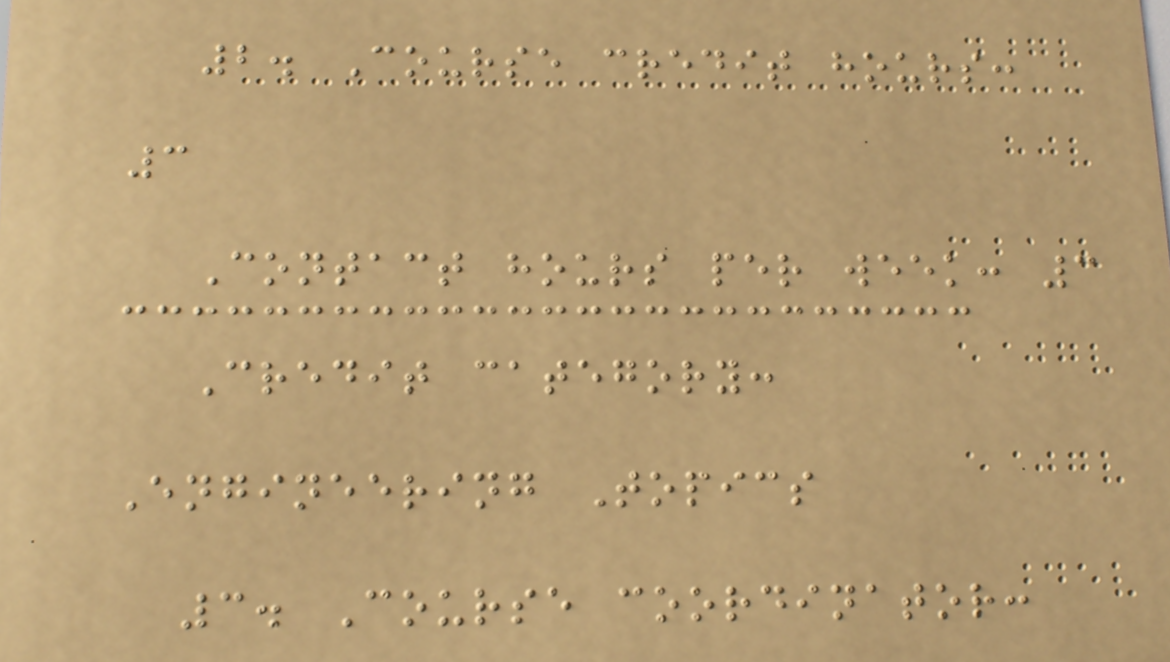2. Course credit hours:
3
Contact hours per week: 3
Credit category:
Engineering Topics
3. Course coordinator:
